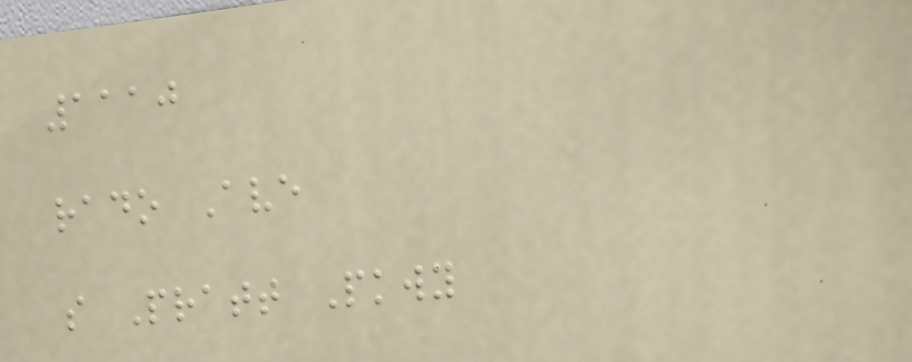1110
rado Ave
s Pratt Pkwy
